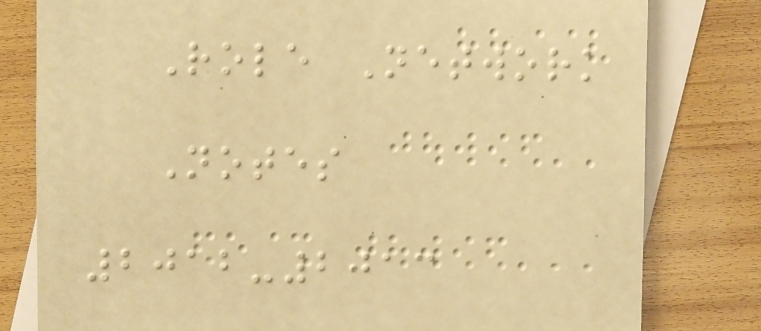Role Network
Notes
2012-2013
